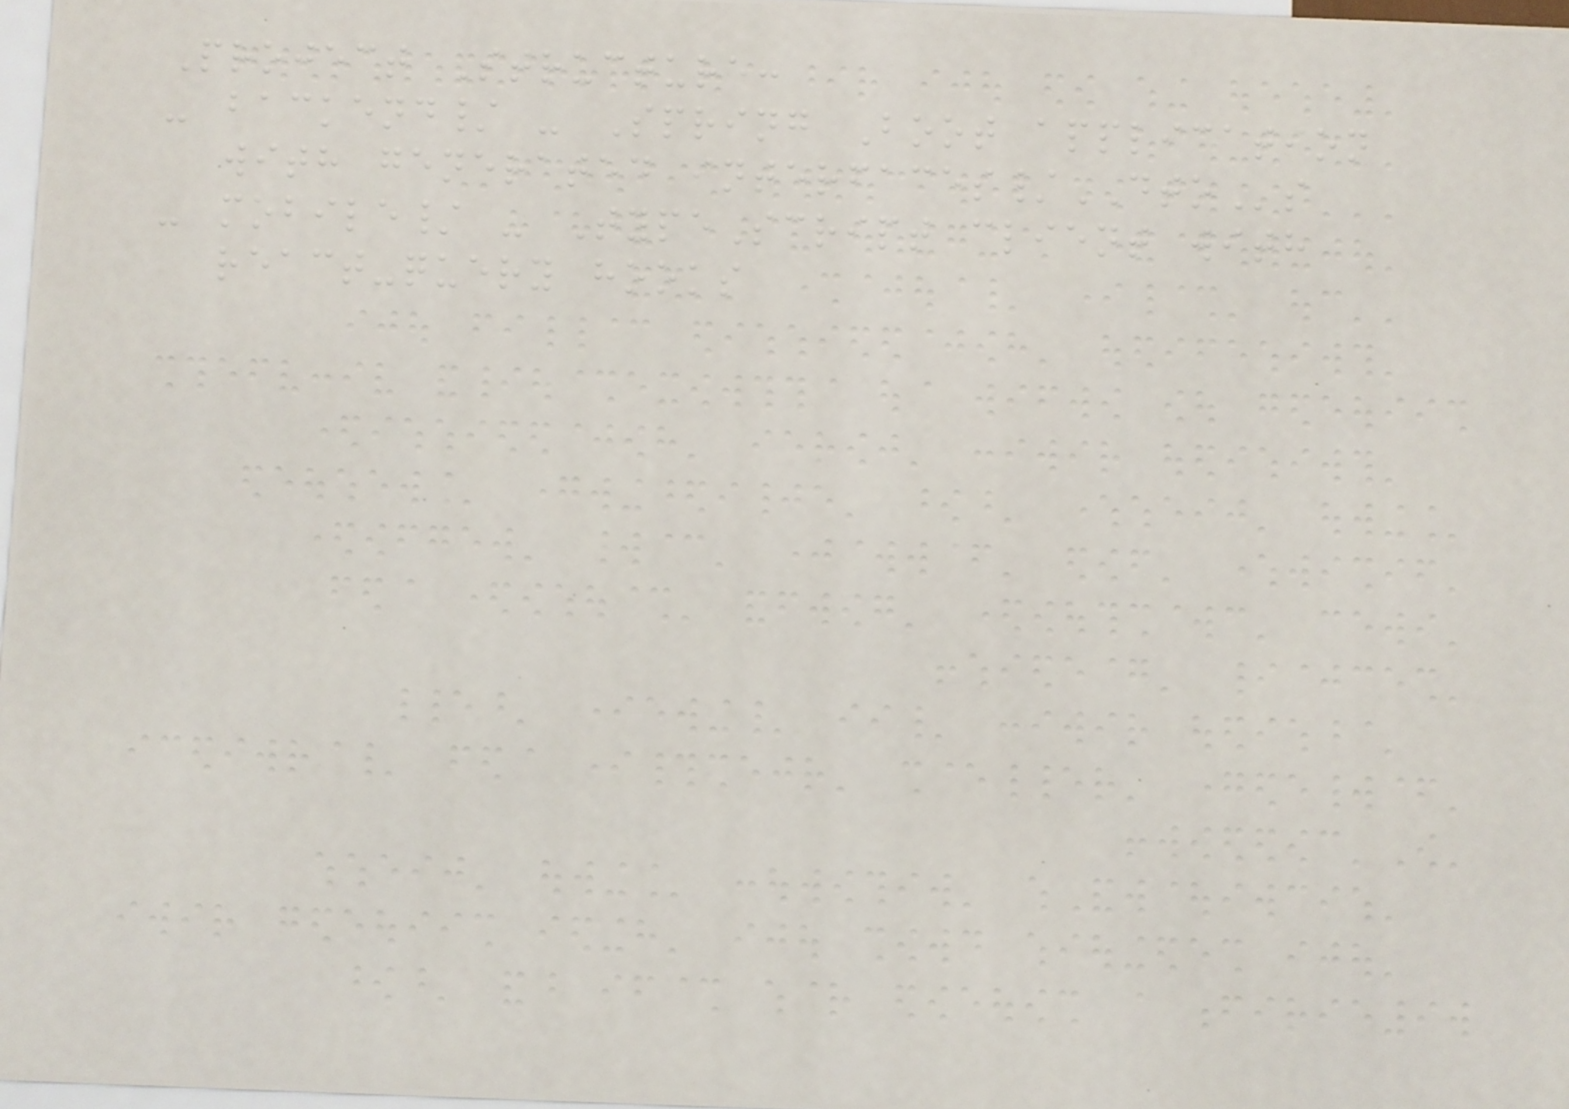Project Structure:
- backend/ - Spring Boot application
with generated interfaces/DTOs
- mobile/ - TypeScript client with
react-query hooks
